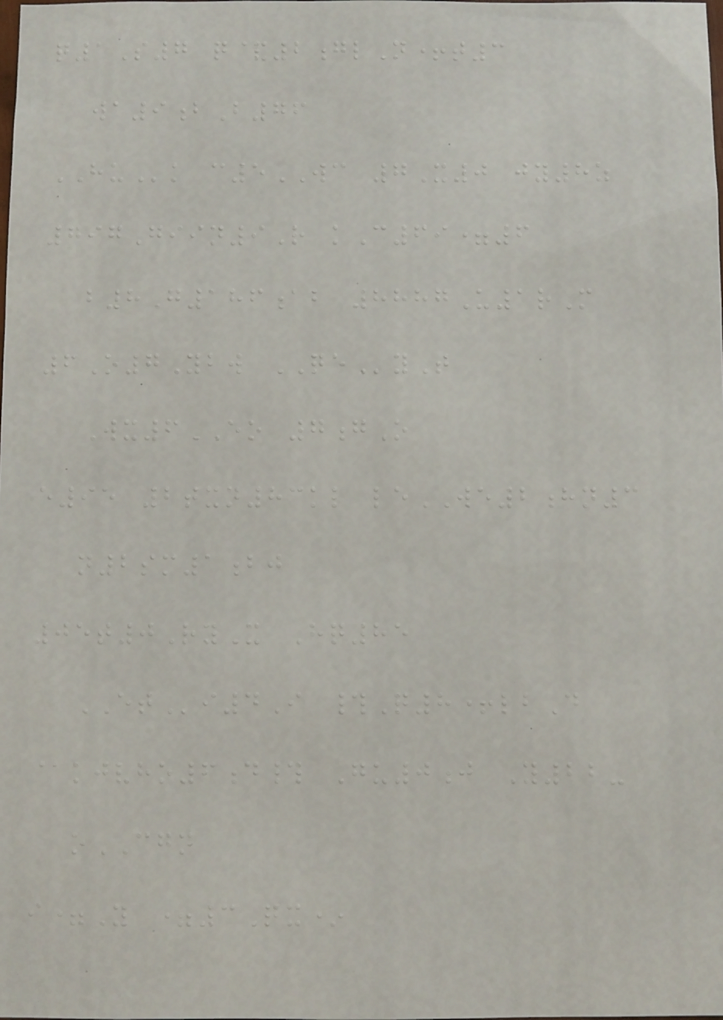q1S7 q&2glN+t3
wa9bB76
HUk c5WC 7X0 jy8z
797Giin9R kC69=6
b8G186ab 8887U1rM
6O7Ybw QEyT
Wx6EO 7gO
e95 2txn83kl leWE2hn3
n2sm1bj
05t0RyX Hq85
ETi4I #Q8+lbD
@kjvho6d# Gu0j Y22-
oCGN
i=Y =3Qx*
